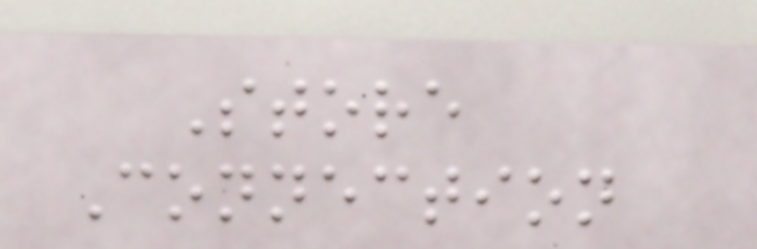Store
Connection
